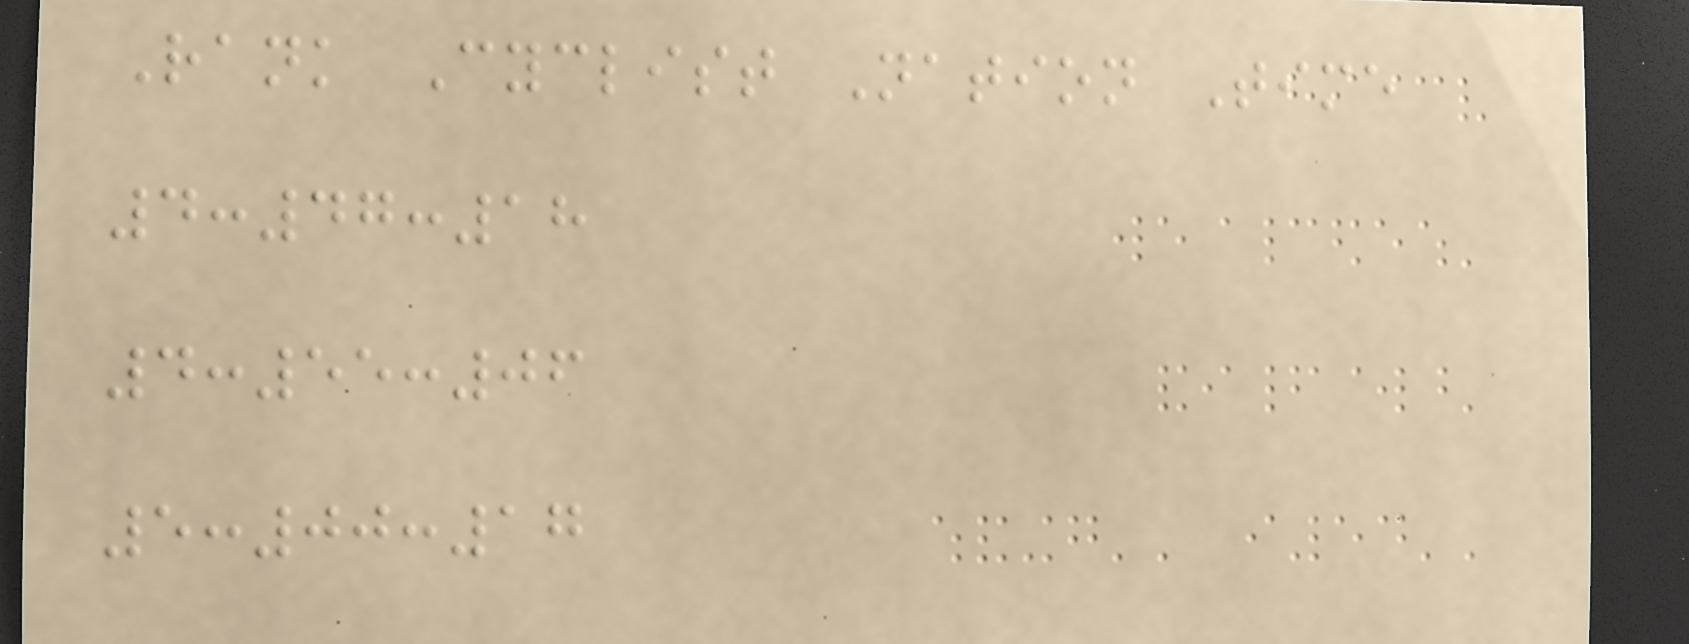Rank Cyclist Nation Time
4:47:18
4:55:06
5:00:17
